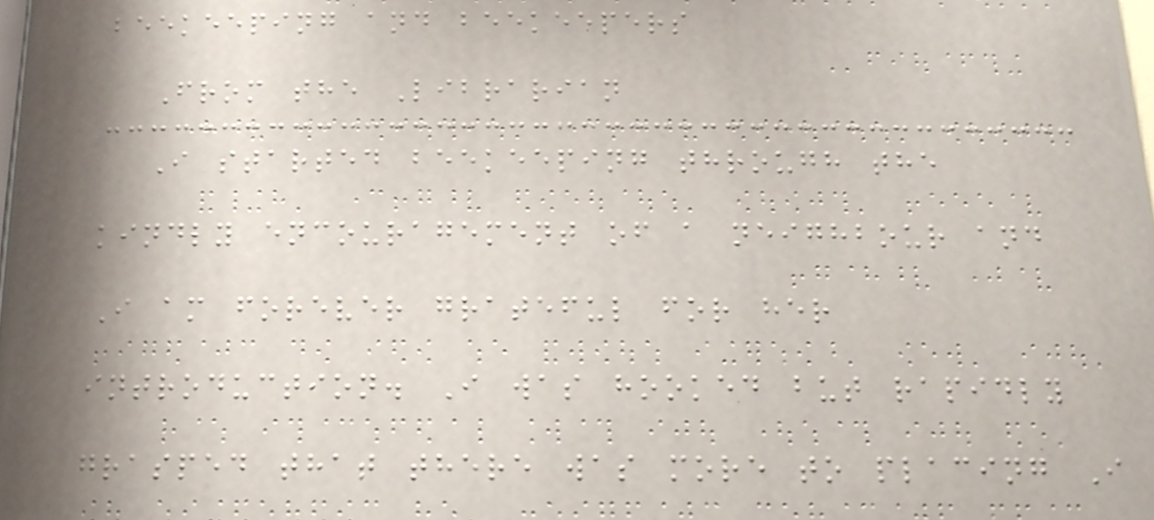beekeeping and beekeepers
From the Librarian
I started beekeeping through the
kindly encouragement of a neighbour and
I am forever grateful for her
introduction. I was hooked but rapidly
grasped that there was more to placing I
